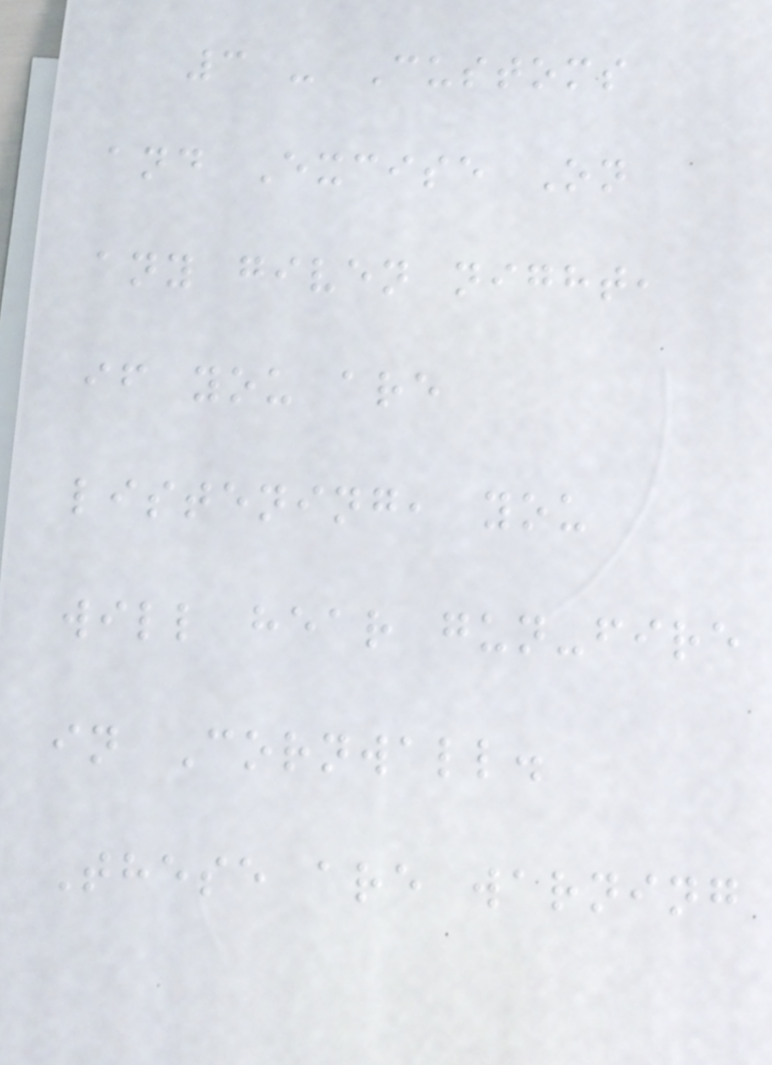3 - Customs
and Excise On
any given night,
if you are
listening, you
will hear gun-fire
in Cornwall.
These are warning
